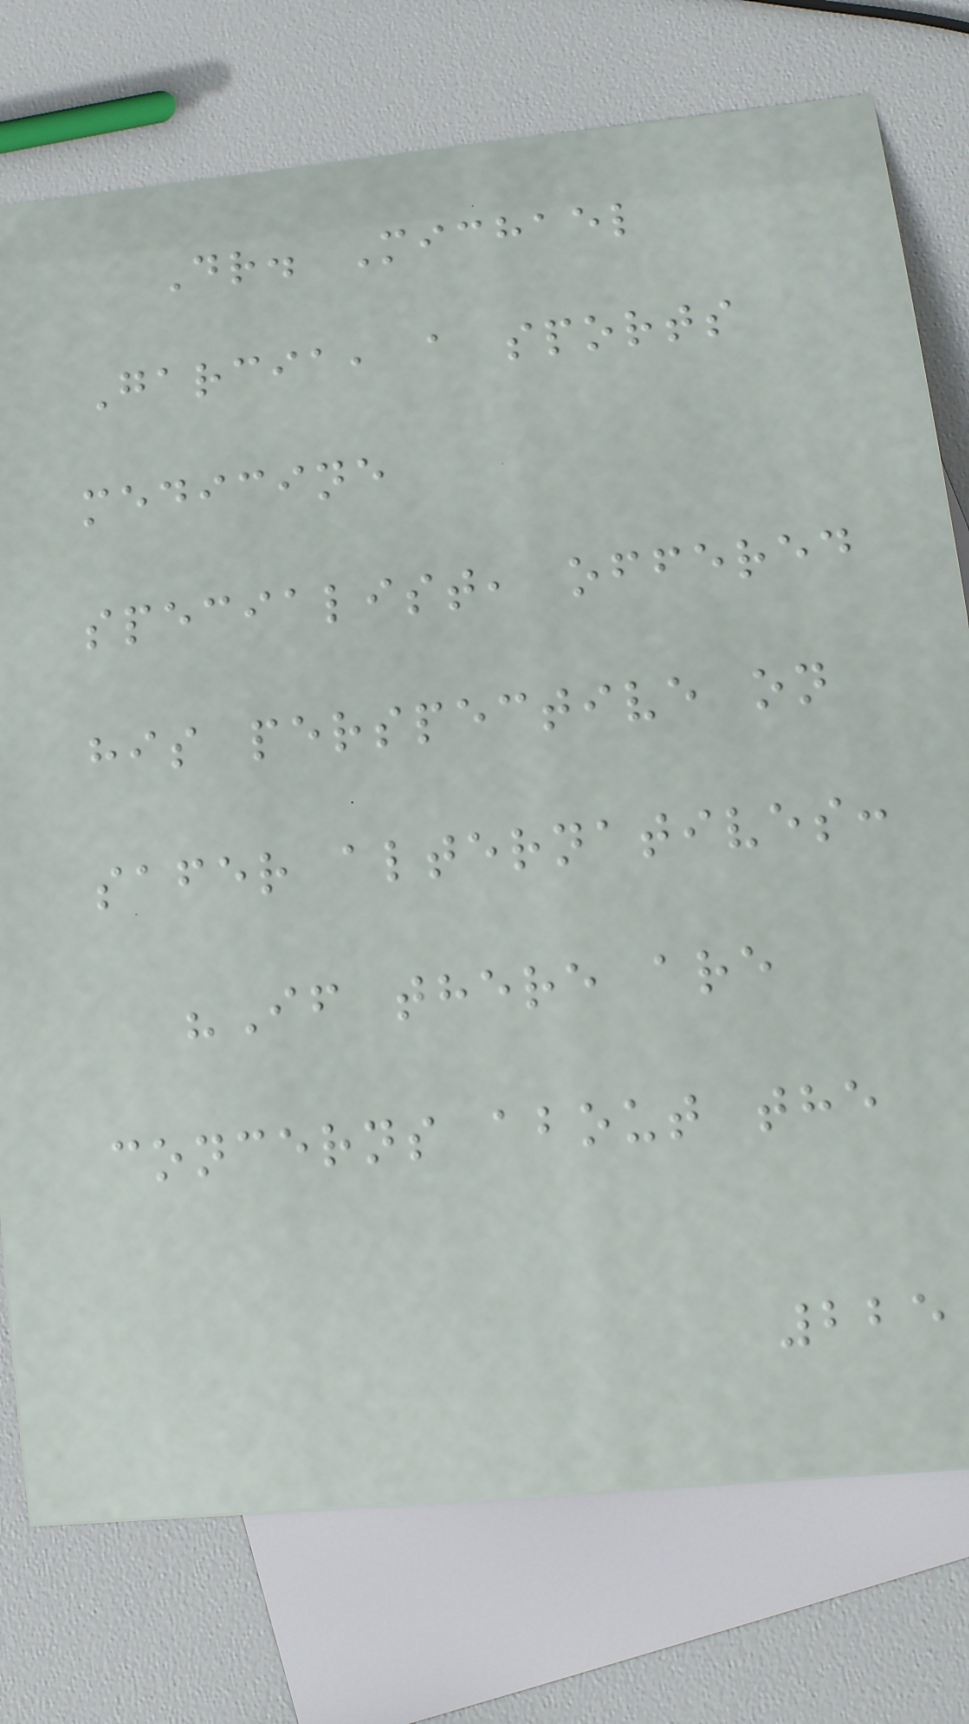Dr. Michael
Garcia, a sports
medicine
specialist, offered
his perspective on
safer alternatives:
"If there are
concerns about the
225
